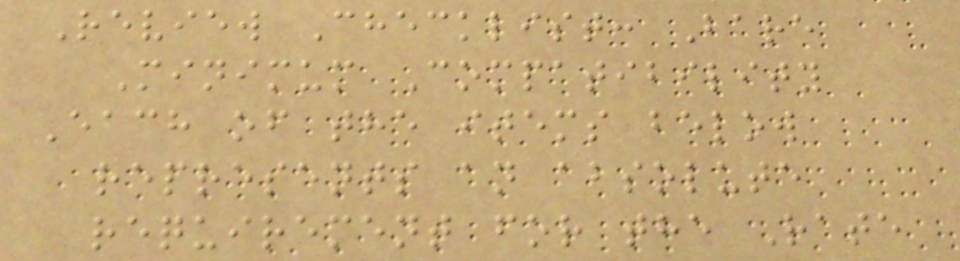Review Checklist: Bare
Minimum Compatibility
Each of the items below
represents an absolute
requirement for the Rate
